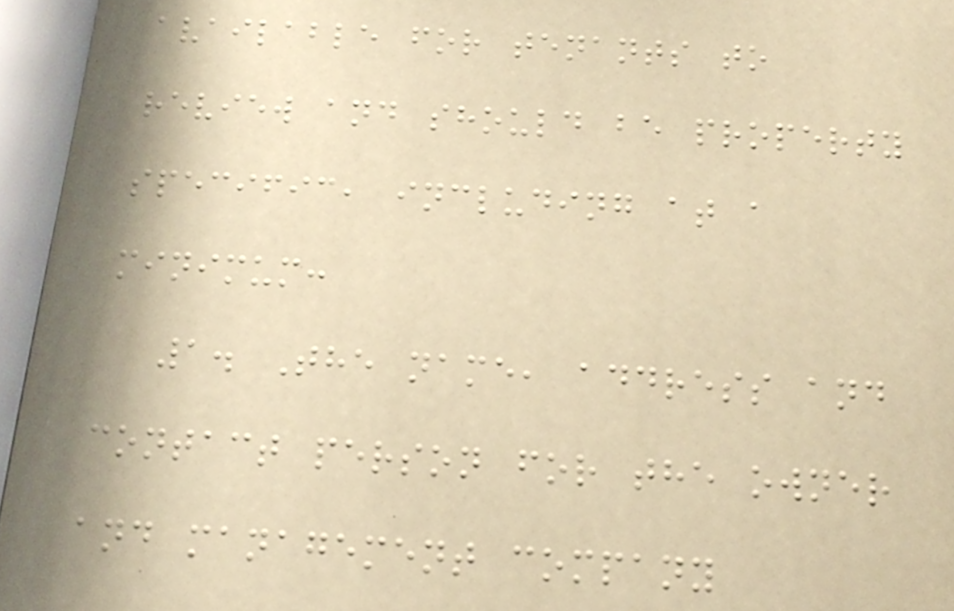available for tenants to
review and should be property
specific, including at a
minimum:
1. The name, address and
contact person for the owner
and management company
